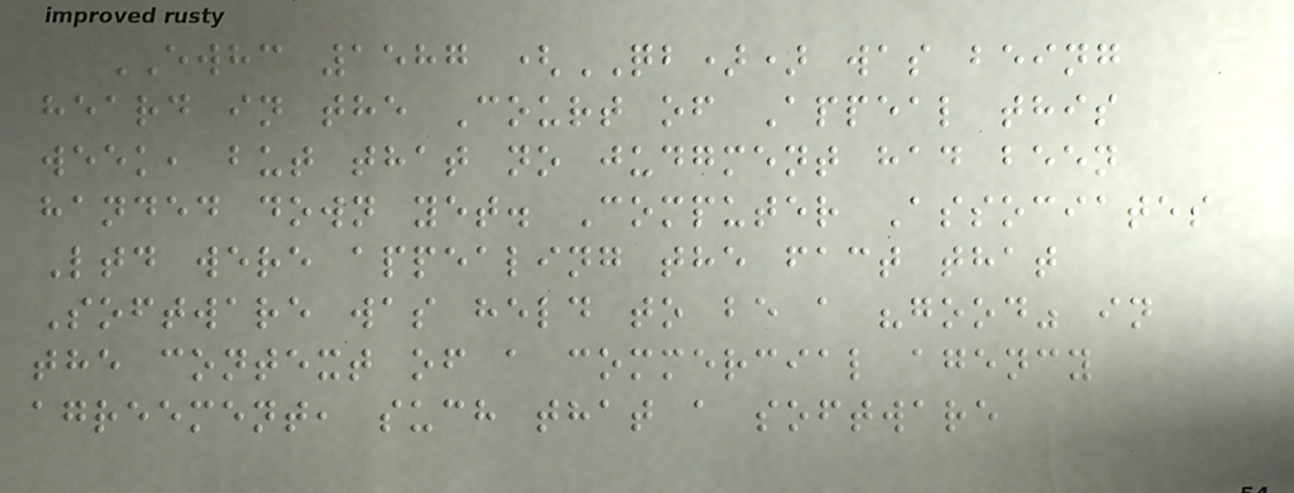EWHC 1587 (QB)) was being
heard in the Court of Appeal this
week, but that no judgment had been
handed down yet. Computer Associates
Ltd were appealing the fact that
Software was held to be a "good" in
the context of a commercial agency
agreement, such that a software
